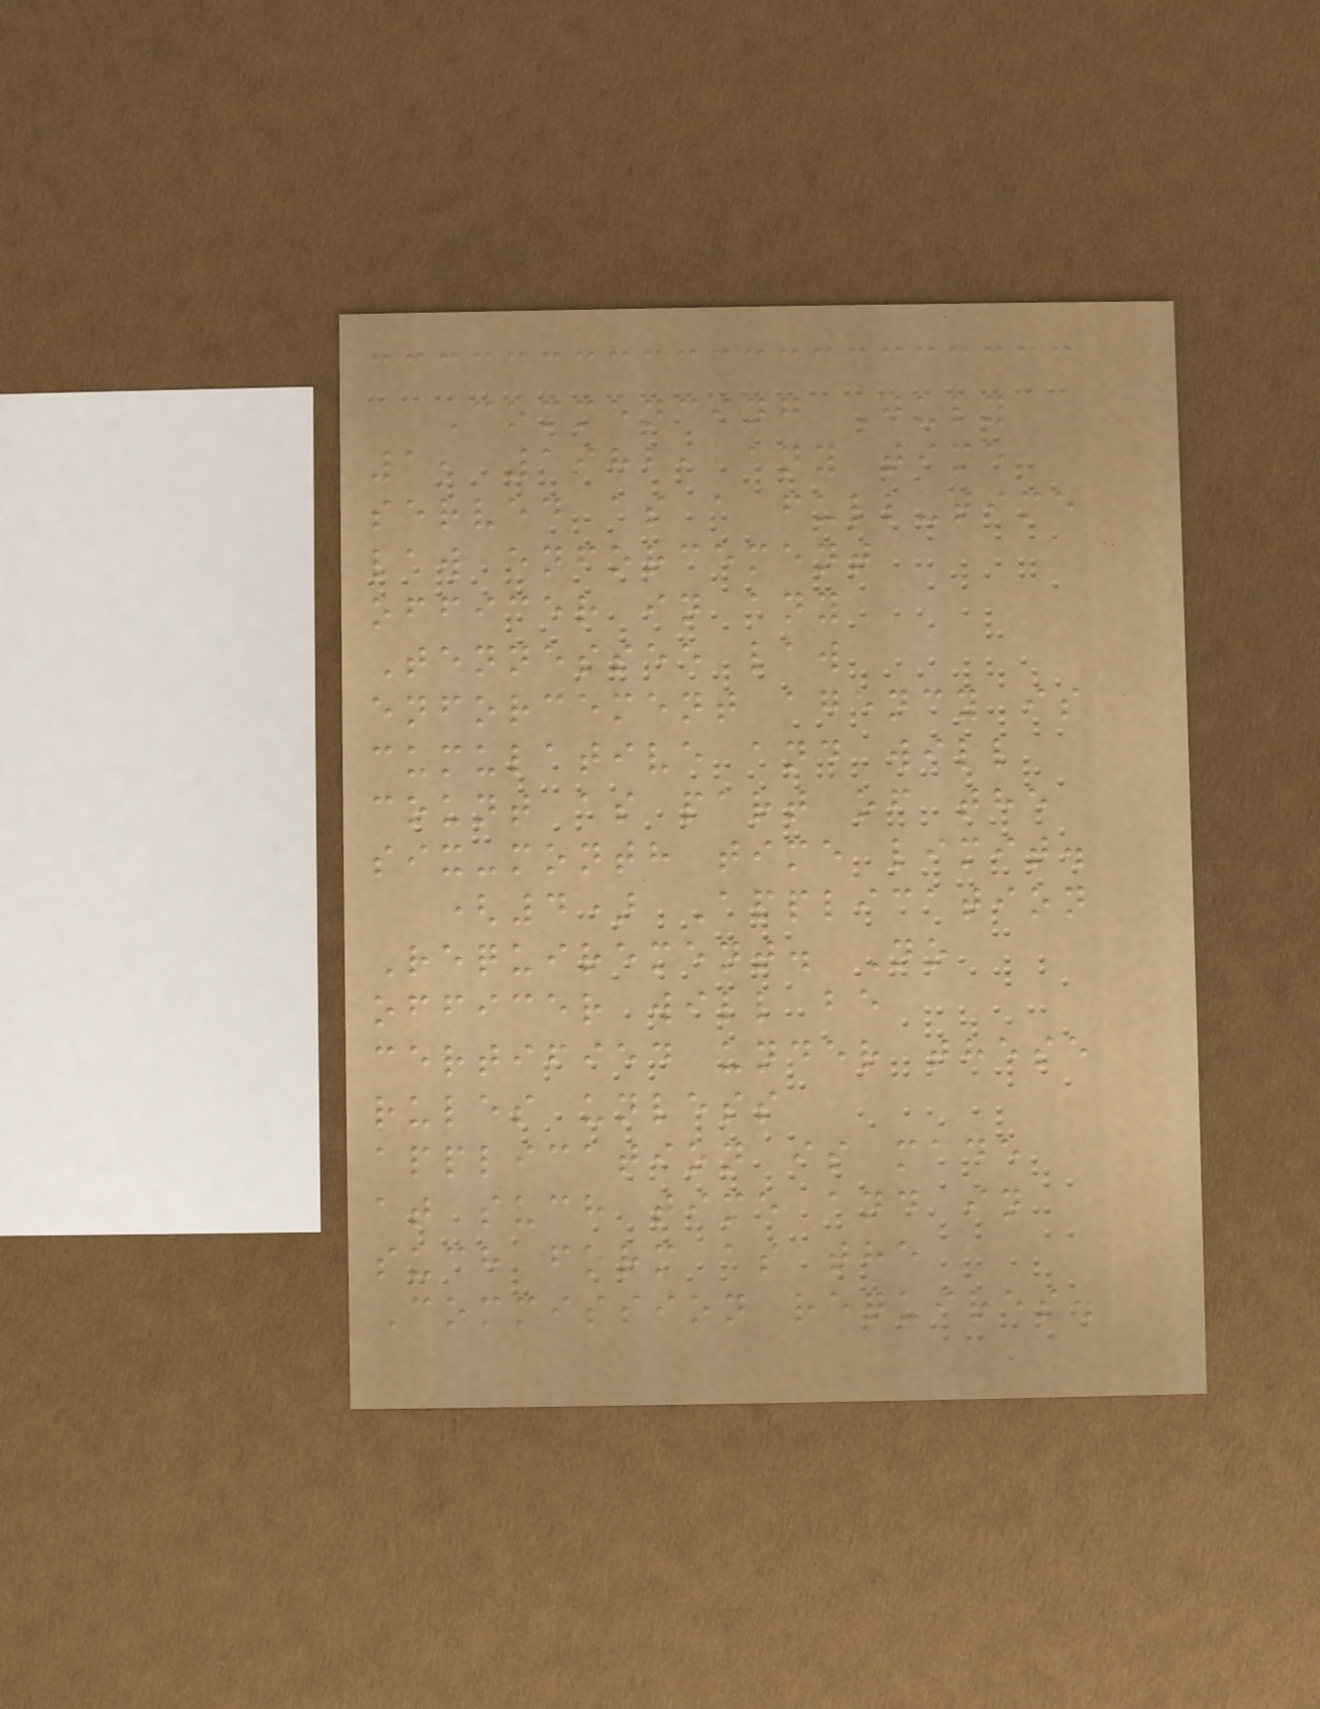Commencing July
1, 1982, any time
served as a full-time
law enforcement
officer in any
Tennessee law
enforcement agency is
cumulative and will
count as part of the
six-month time limit.
(4) Application
Requirement. No
officer will be
certified under these
rules unless
application is made
at such time and in
such form as the
Commission requires.
